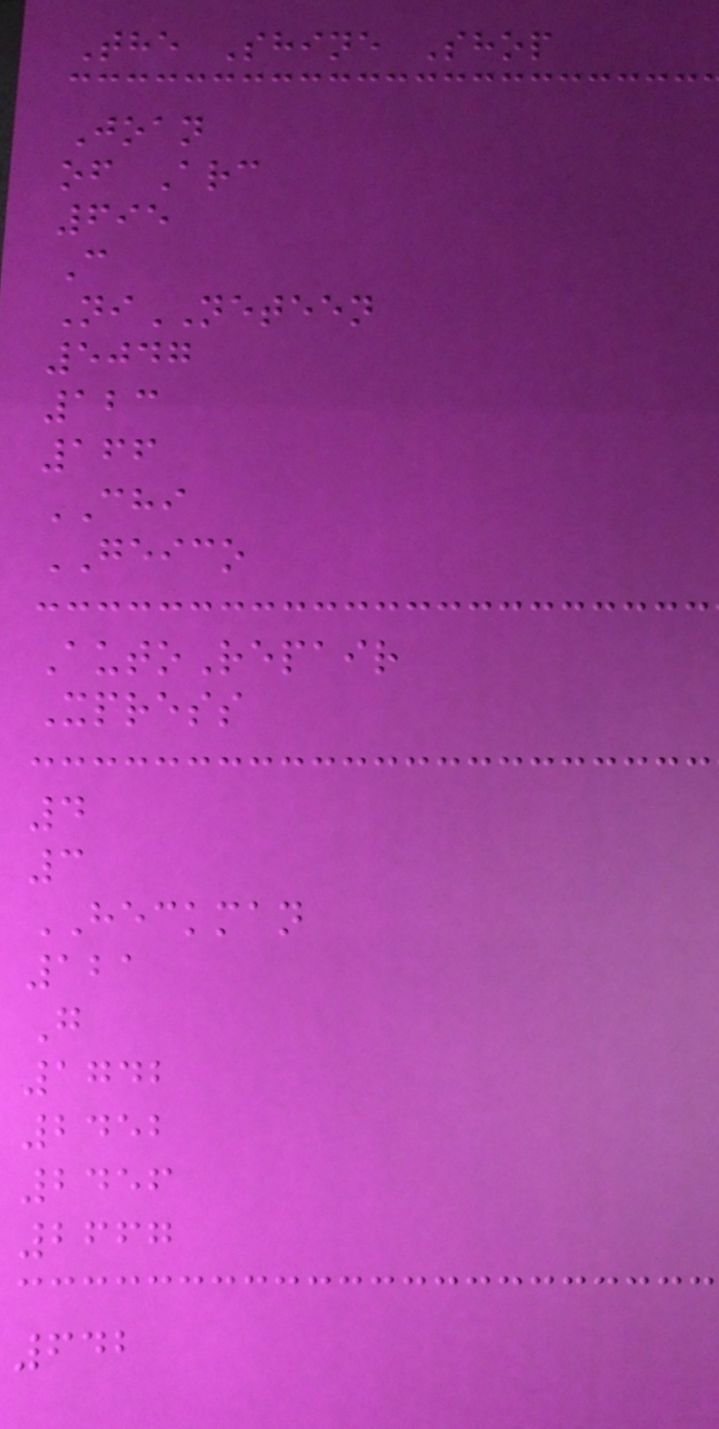The Shine Shop
Joan
of Arc
695
C
NiNETEEN
5047
123
166
CHI
GEICO
AutoRepair
Xpress
4
3
HECKMAN
121
G
1742
2452
2456
2667
642
